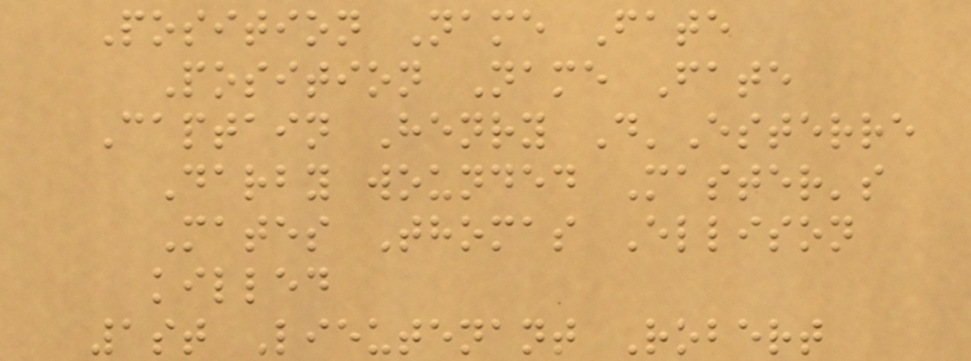Position Name Fate
Position Name Fate
Captain Henry D'Esterre
Darby wounded Master's
Mates Thomas Ellison
killed
1st Lieutenant Robert
